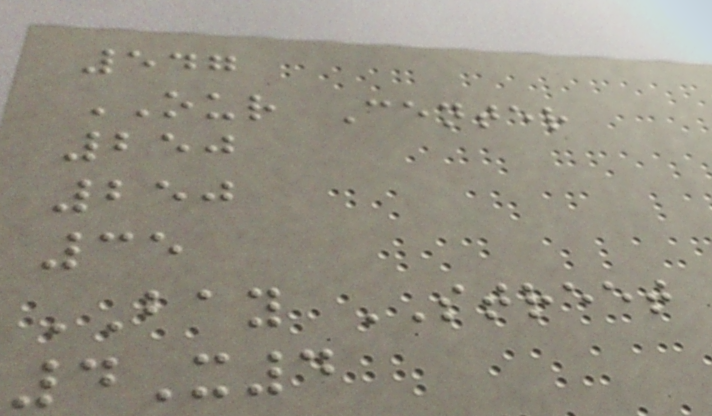547
OUR Center
250
250
35
BAY STREET
4X4
